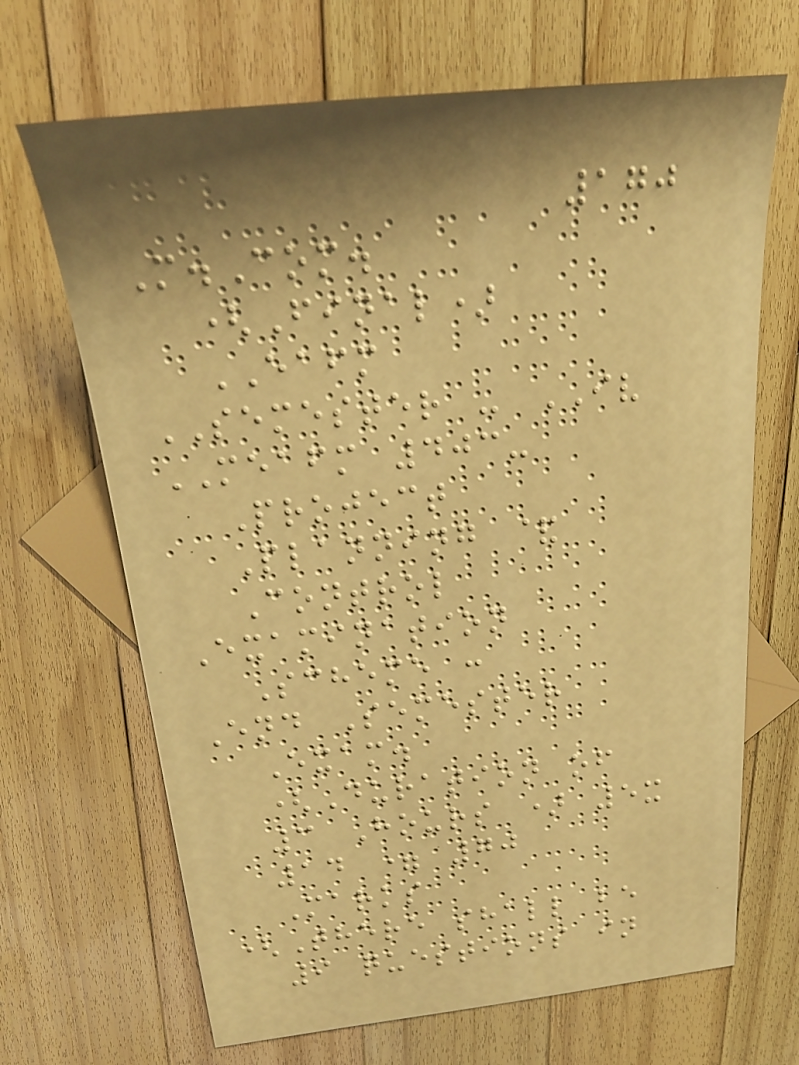170
M.Com.
(Final)
EAFM
SEMESTER - IV
MEAFM 403-
Project
Planning &
Control
Examination
Scheme :
End Semester
Exam.
(Duration of
3 Hours ) 5x
14 = 70
Marks
(There shall be
9 questions in
